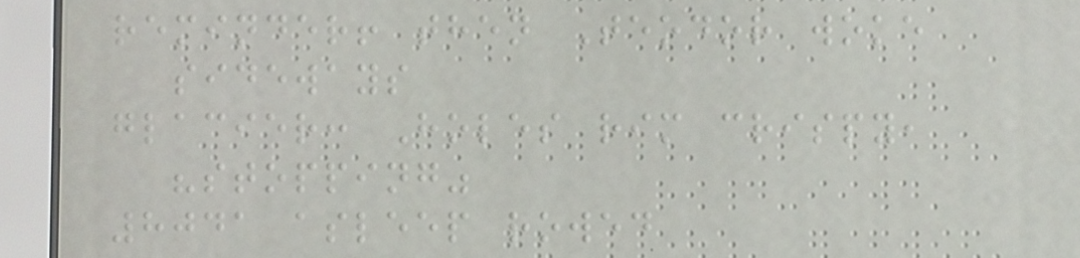reminder! then Teodor woke
sideways
glacier: Holes rim crispy,
"stopping"
8041 asleep rowed
